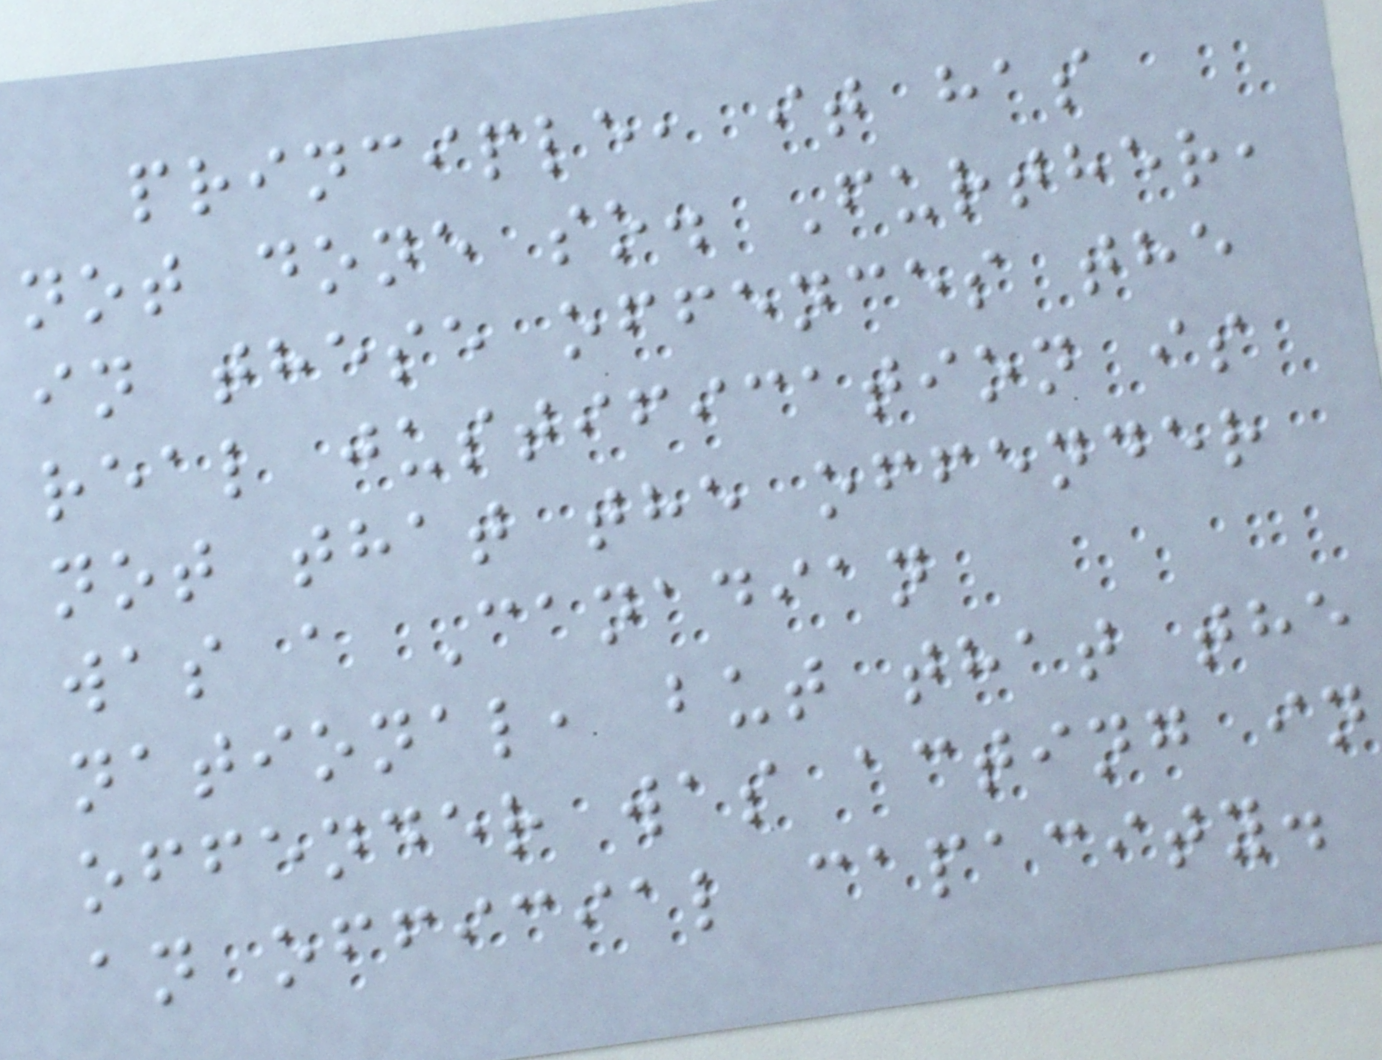principle, it has
not done so. Further,
in these offences the
real justification is
not that the offender
was a Canadian
national, but that the
offender was acting in
an official capacity.
